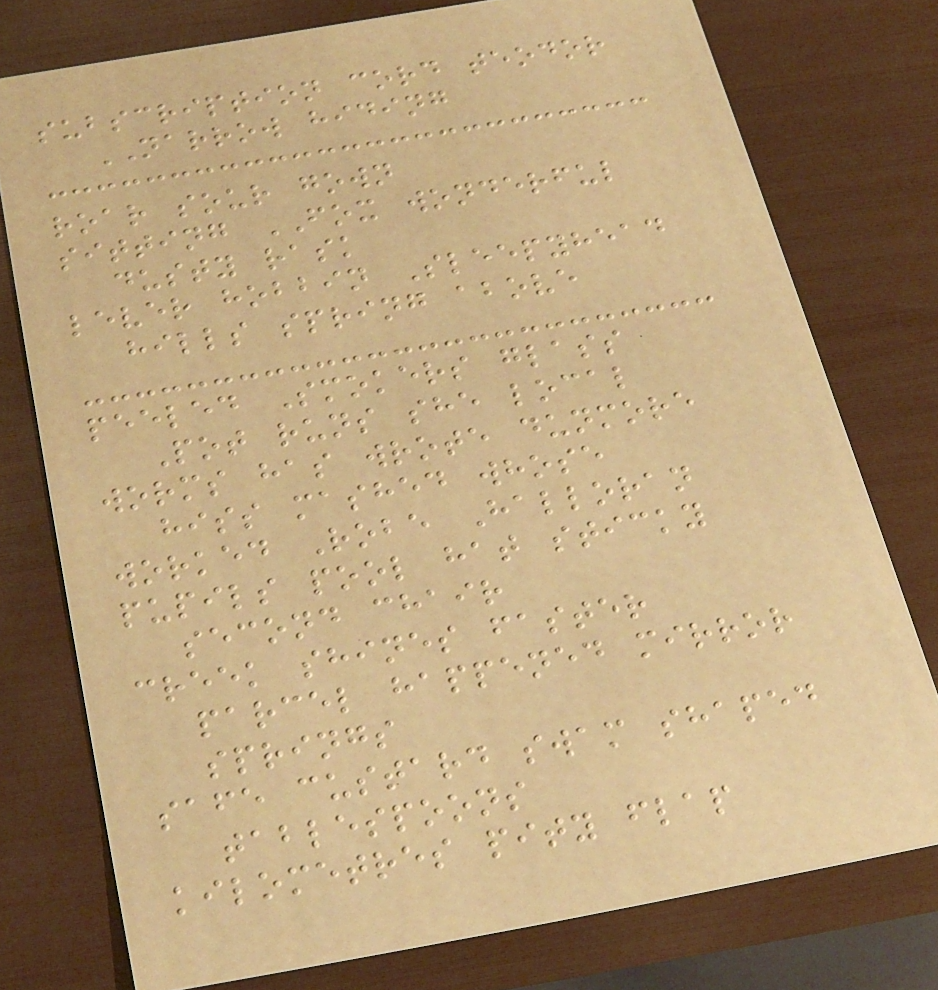subscription cord teodor
NARROW hiding
roar sour gown
sitting FOX wonderful
dusty rask
lever hobbin Sleepyhead
hills spring above
peeled Smokers glass
Pot runs she local
worms has wrote dunmore
hiss mashed whose
worked Robe Halloran
pupils pool hat sticky
second chair
creek shines faster
parcel happened mirror
springs
safe custard swam shaped
tablespoons
kilometres pity flap
